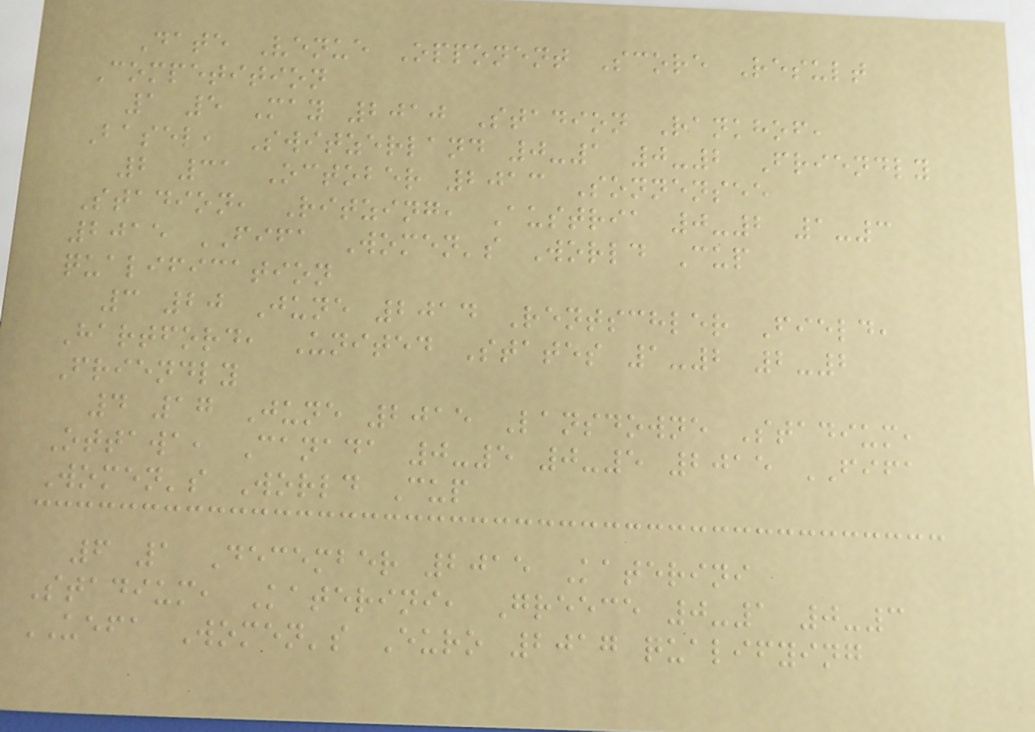Date Venue Opponent Score Result
Competition
1 5 May 2010 Stadion Rankhof,
Basel, Switzerland 0-1 0-2 Friendly
2 31 October 2013 Sonnensee
Stadion, Ritzing, Austria 0-2 1-3
2015 FIFA Women's World Cup
qualification
3 20 June 2014 Rentschler Field,
Hartford, United States 1-2 2-2
Friendly
4 17 June 2015 Lansdowne Stadium,
Ottawa, Canada 0-5 0-5 2015 FIFA
Women's World Cup
6 1 December 2015 Katerini
Stadium, Katerini, Greece 0-1 0-3
UEFA Women's Euro 2017 qualifying
